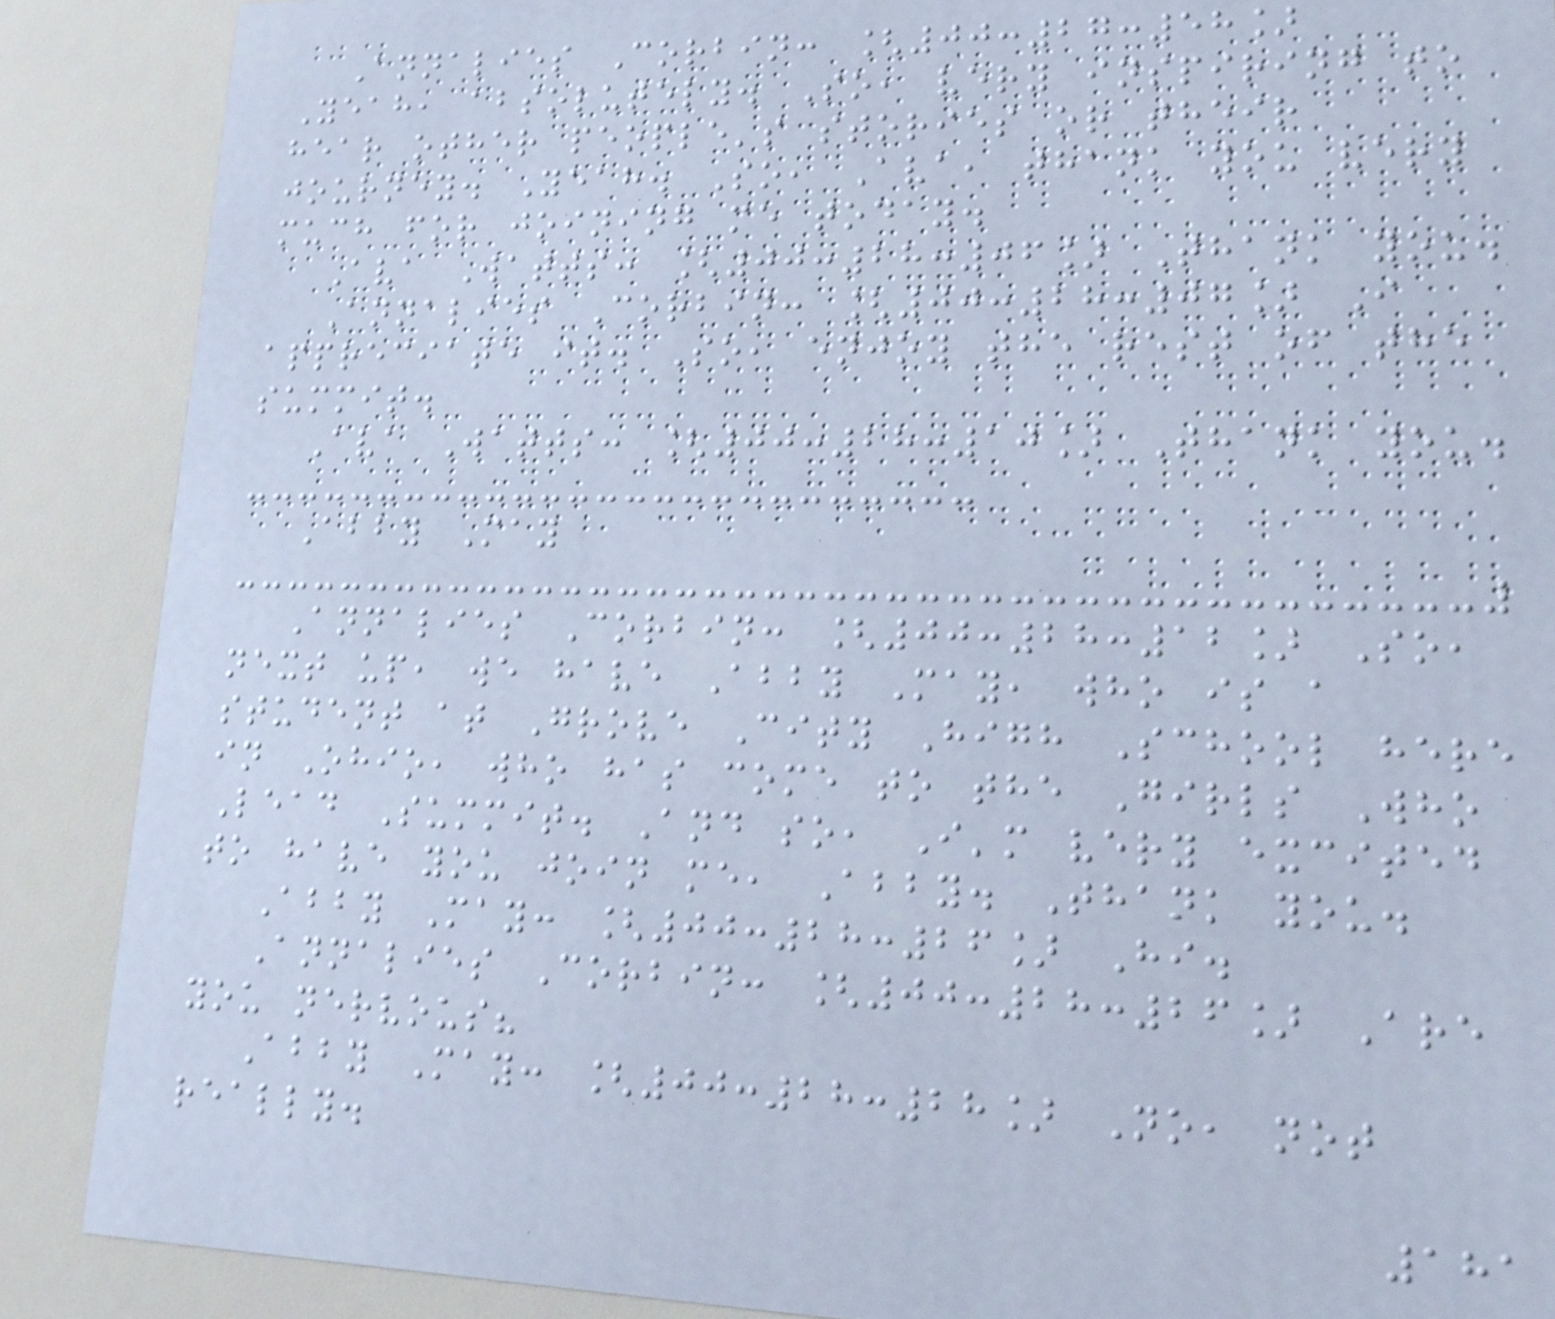Annalies Corbin: [00:27:58]
Yeah, absolutely. So, very inspiring to
hear other people's stories or their
journey. Yeah. So, Ava, thank you very
much for joining me today.
Ava Watts: [00:28:06] Thank you.
Annalies Corbin: [00:28:07] I
appreciate it. So, enjoy the rest of the
summit.
Ava Watts: [00:28:10] Thank you.
Abby May
Annalies Corbin: [00:28:12] So,
next up, we have Abby May, who is a
student at Grove City High School here
in Ohio, who has come to the Girls Who
Lead Summit. And so, I'm very excited
to have you join me, Abby. Thank you.
Abby May: [00:28:26] Hi.
Annalies Corbin: [00:28:26] Are
you nervous?
Abby May: [00:28:28] No, not
really.
181
